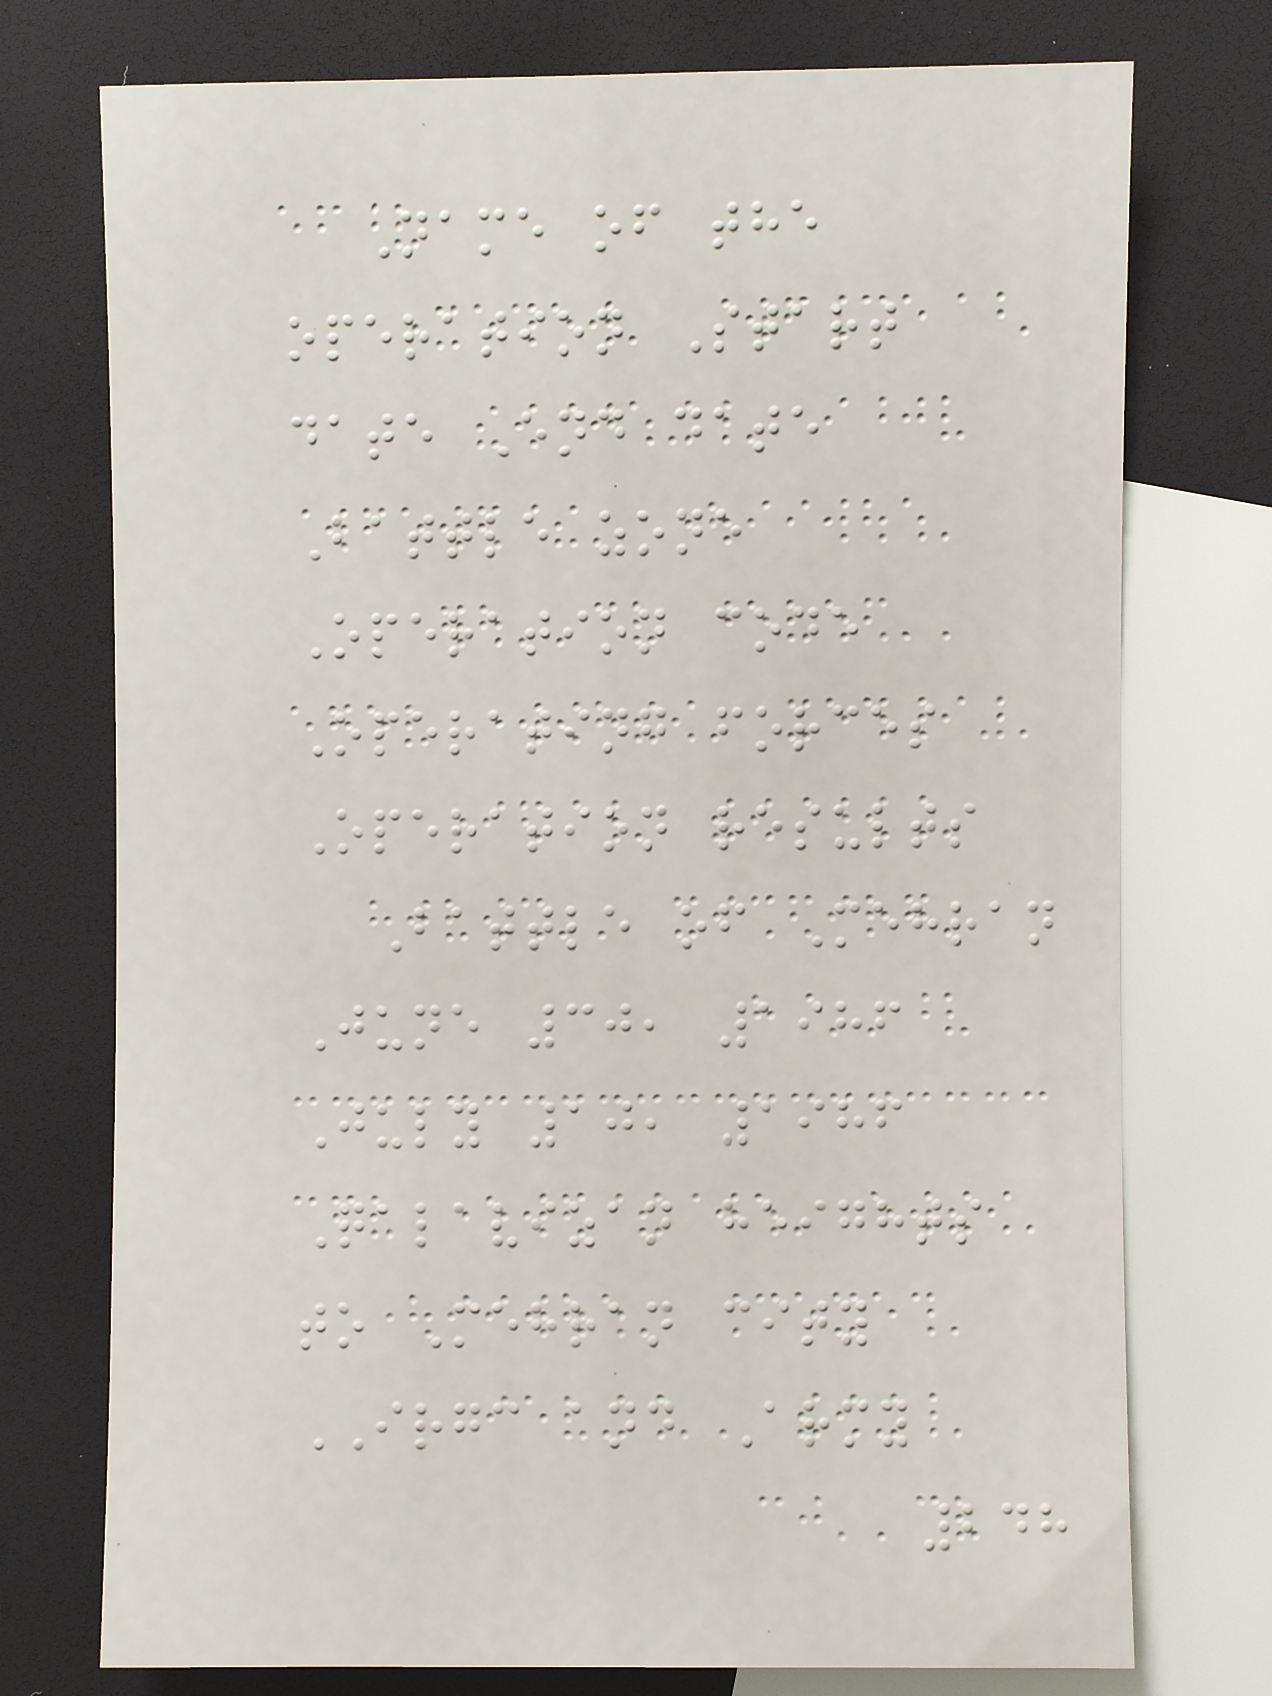Name of the
operation Start
date End date
Battle zone
Operation code
Operating forces
Operation results
Battle of Mehran
June 30, 1986
July 10, 1986
Qalavizan heights
to Mehran city
IRGC and Army
248
